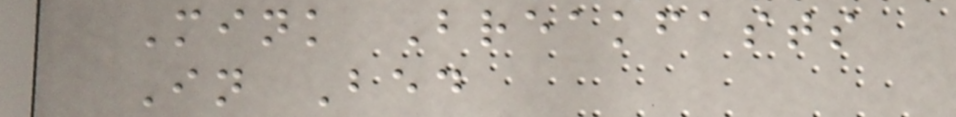Mink Breakfasts
In Bed
